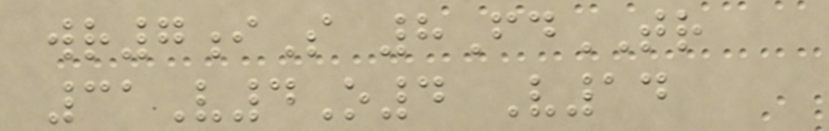wr7iS 8FdTR
31V4O4 V14
